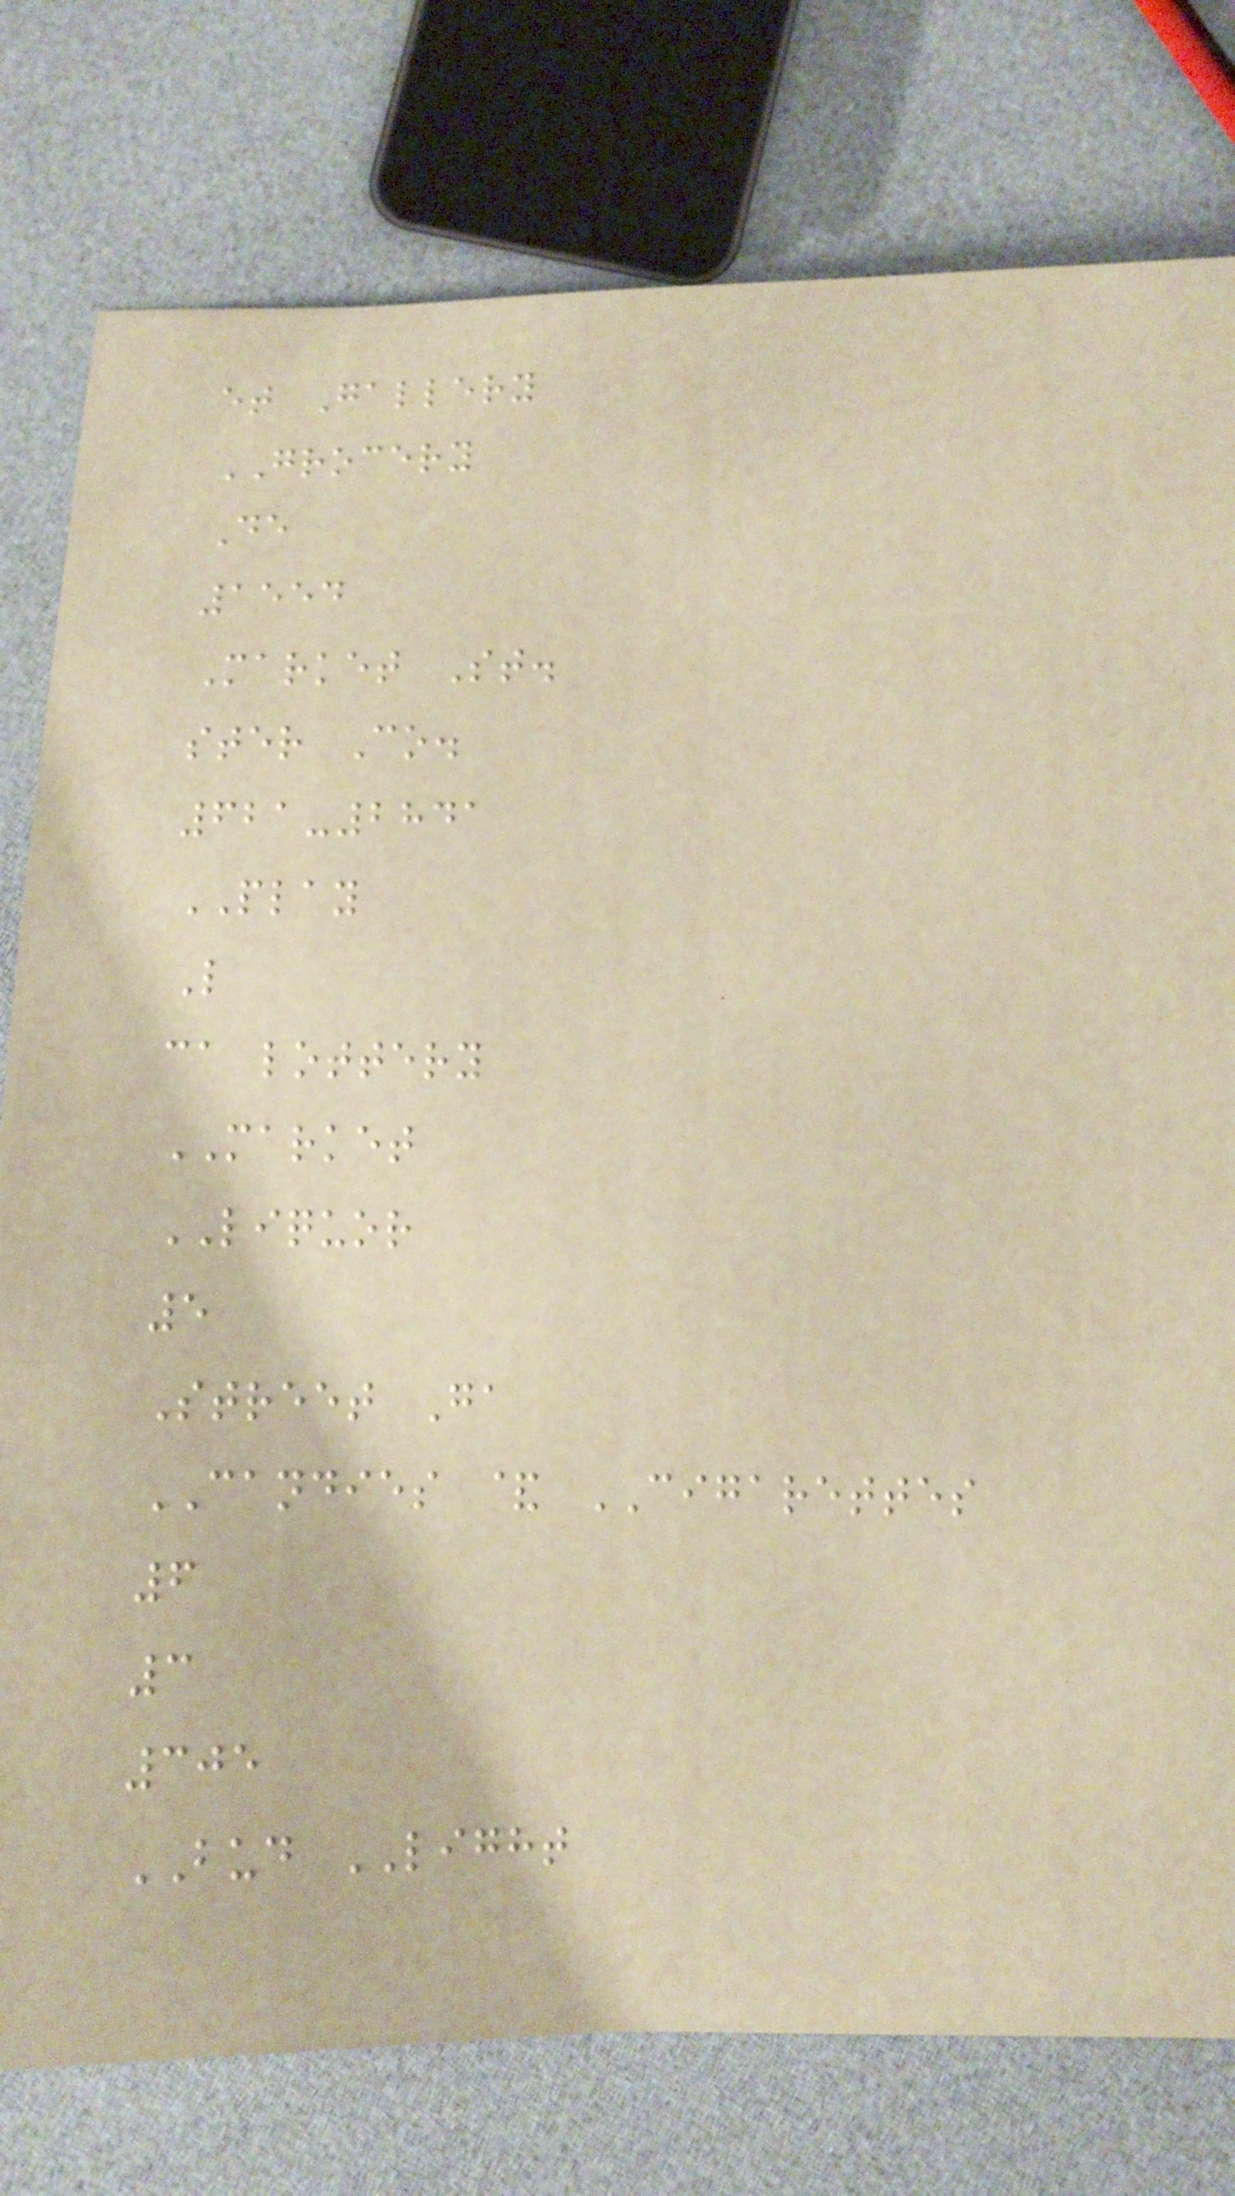et Gallery
GROCERY
De
1554
Market St.
ster Co.
621-2841
PLAY
L
ca lottery
MARKET
LIQUOR
5
Street Ga
CANDIES & CIGARETTES
6
3
305
BUD LIGHT
